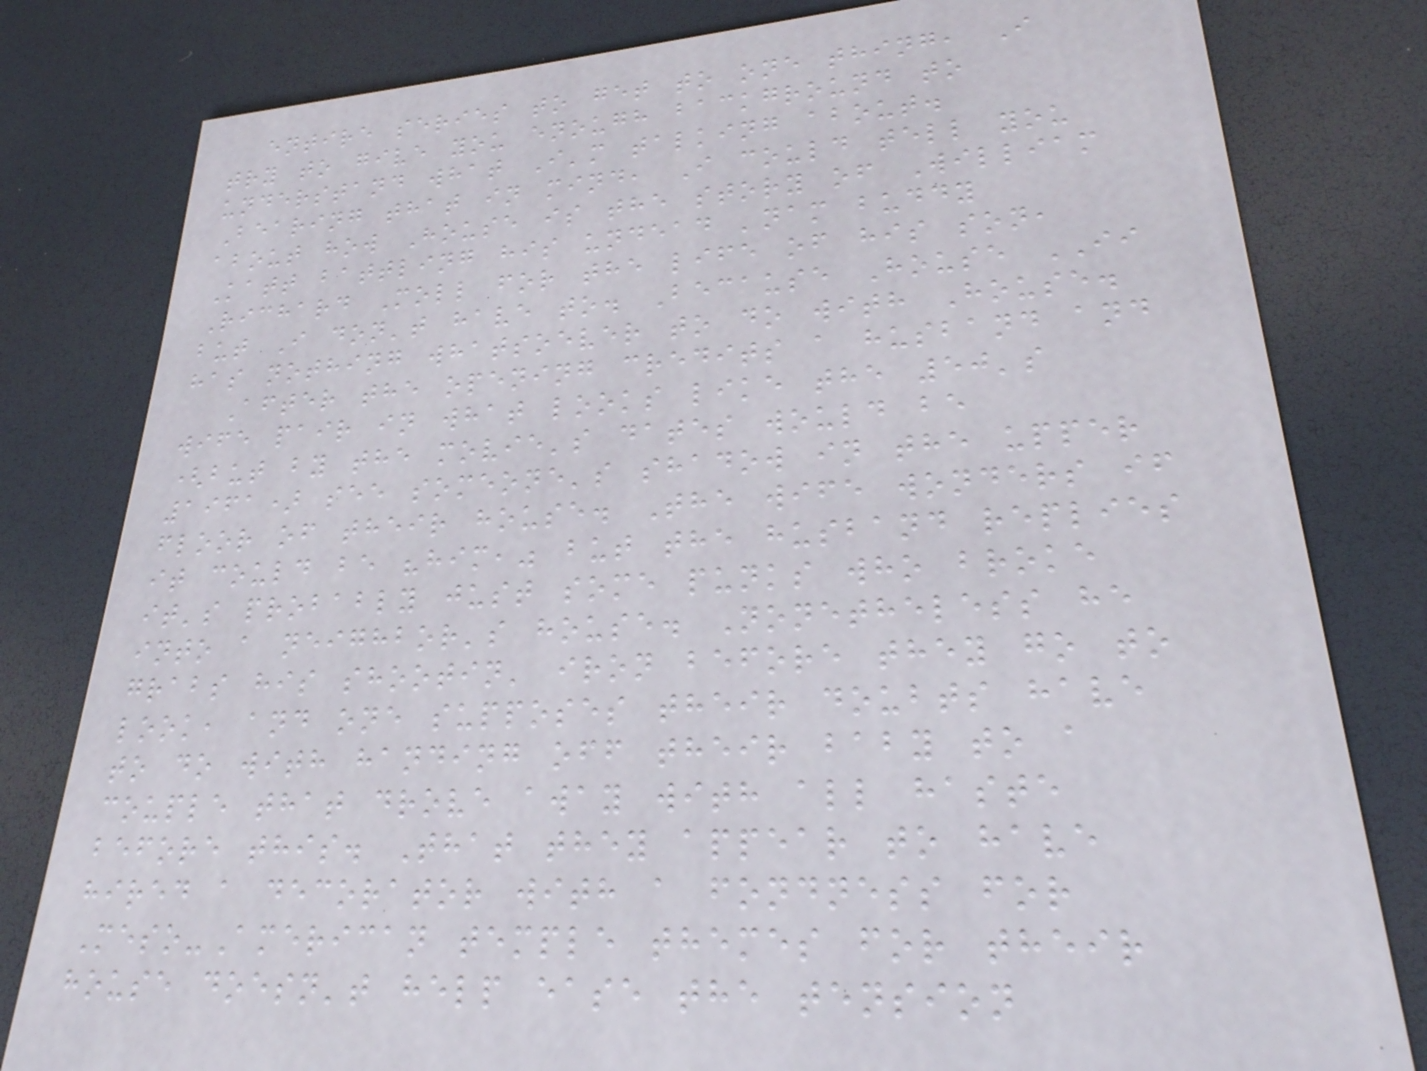entire series to get to one thing, I
try to give you enough background to
understand what I'm talking about.
Bearing that in mind, I could tell you
about how House is the story of William
Katt battling his undead 'nam buddy
Richard Moll for the life of his son,
but I don't have to. Because House II
has nothing whatsoever to do with House.
After the opening credits a husband and
wife pair in what looks like the 50's
(but by the movie's dates would be
1961) see someone's shadow in the upper
floor of their house. The wife wonders if
it could be "him," but the husband replies
it's probably just some punks who broke
into a neighbor's house. Nonetheless he
grabs his shootin' iron before they go to
look, and one supposes their doubts have
to do with handing off their baby to a
couple that drove away with all haste
before this. That they appear to have
hired a decorator with a fondness for
Meso-American temple themes for their
house doesn't help ease the tension
